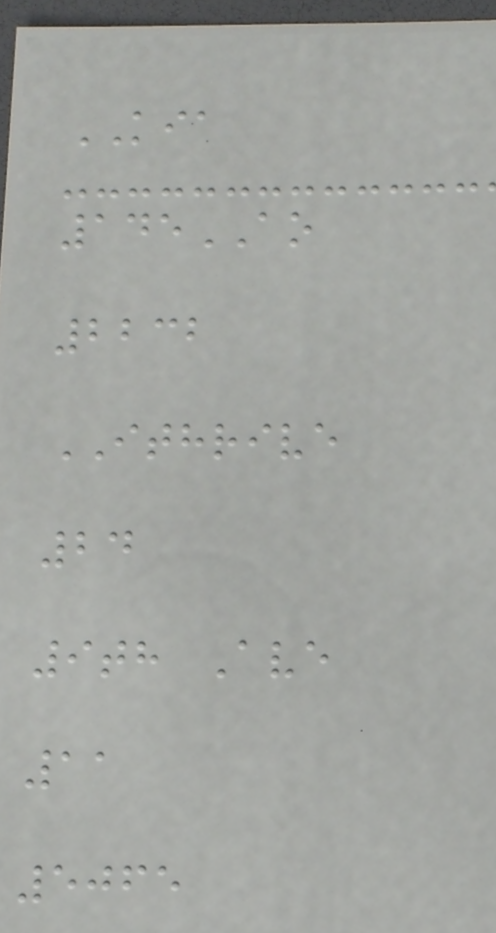KIA
145AO
2232
ITHRIVE
24
9th Ave
11
5065
